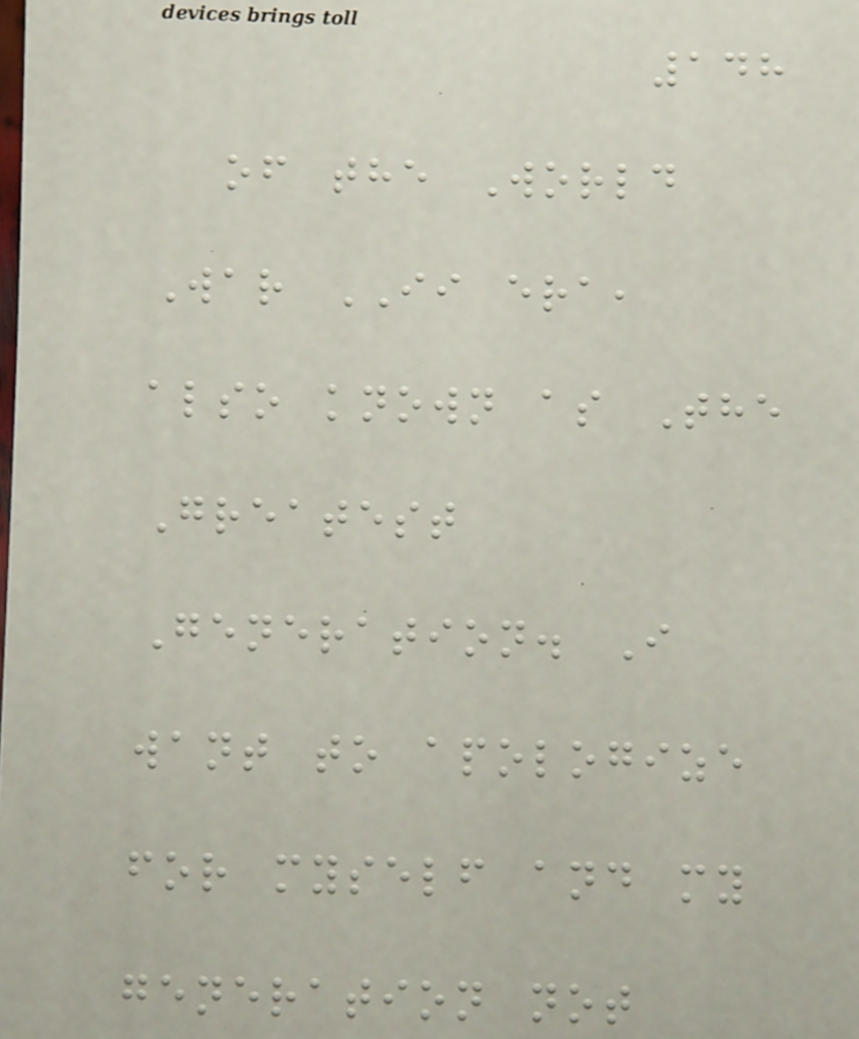148
of the World
War II era,
also known as The
Greatest
Generation. I
want to apologize
for myself and my
generation not
